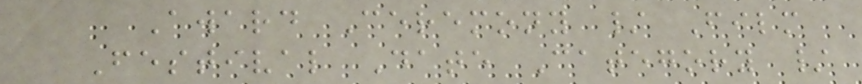Award Ceremony / Film
Festival Date Category /
